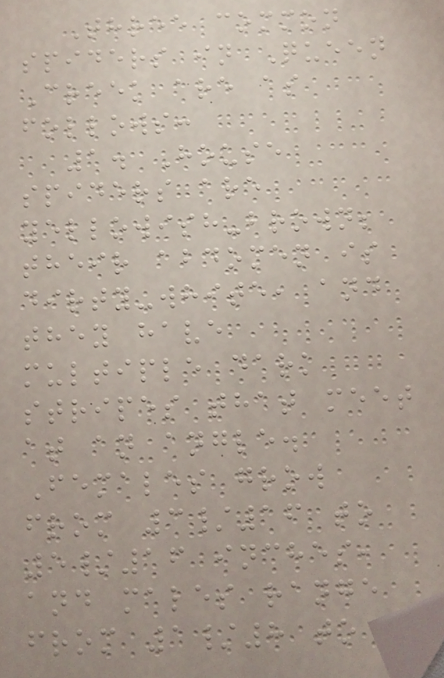Three common
spiders in Queen
Creek are as
follows:
1. House
spiders are
yellowish-brown;
their abdomen is
dirty-white, and
they have
multiple dark
stripes that meet
at an angle.
Females grow
from 3/16 to
5/16 inches,
and males range
from 1/8 to
